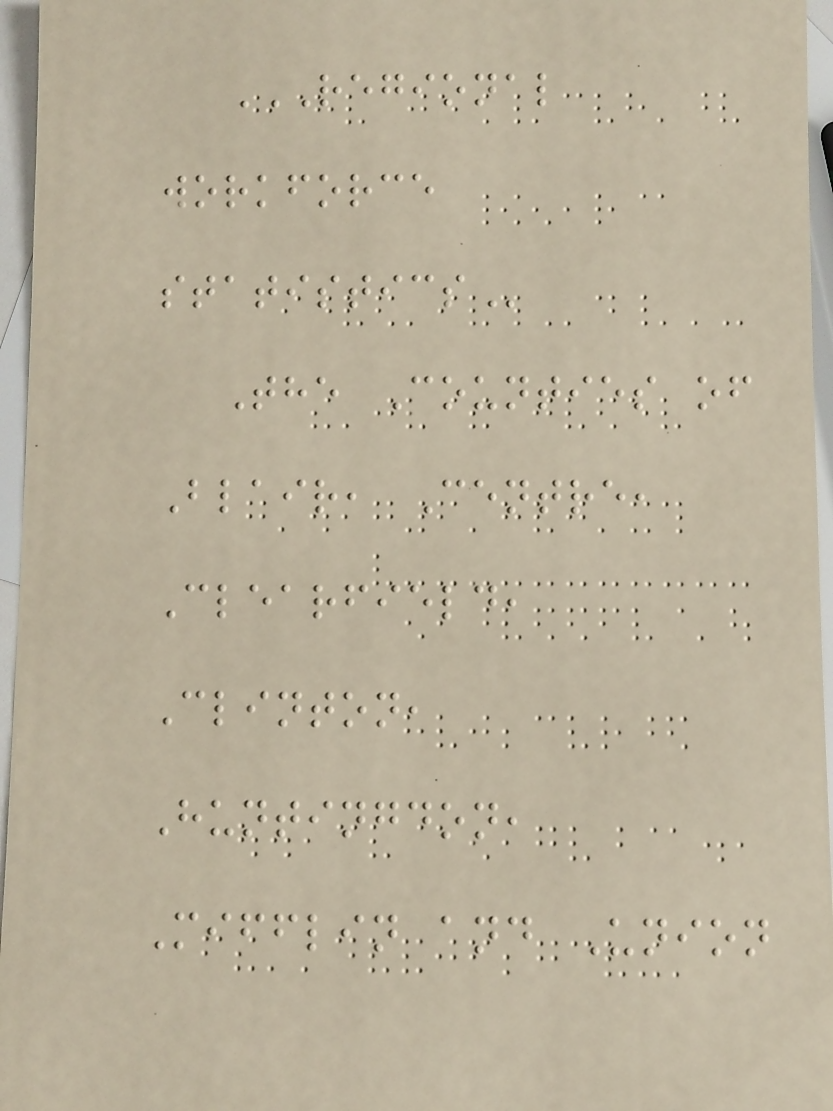REGIONAL
WORKFORCE
STATISTICS
The Counties of
Blair, Centre,
Clearfield,
Clinton,
Huntingdon,
Mifflin and Union
